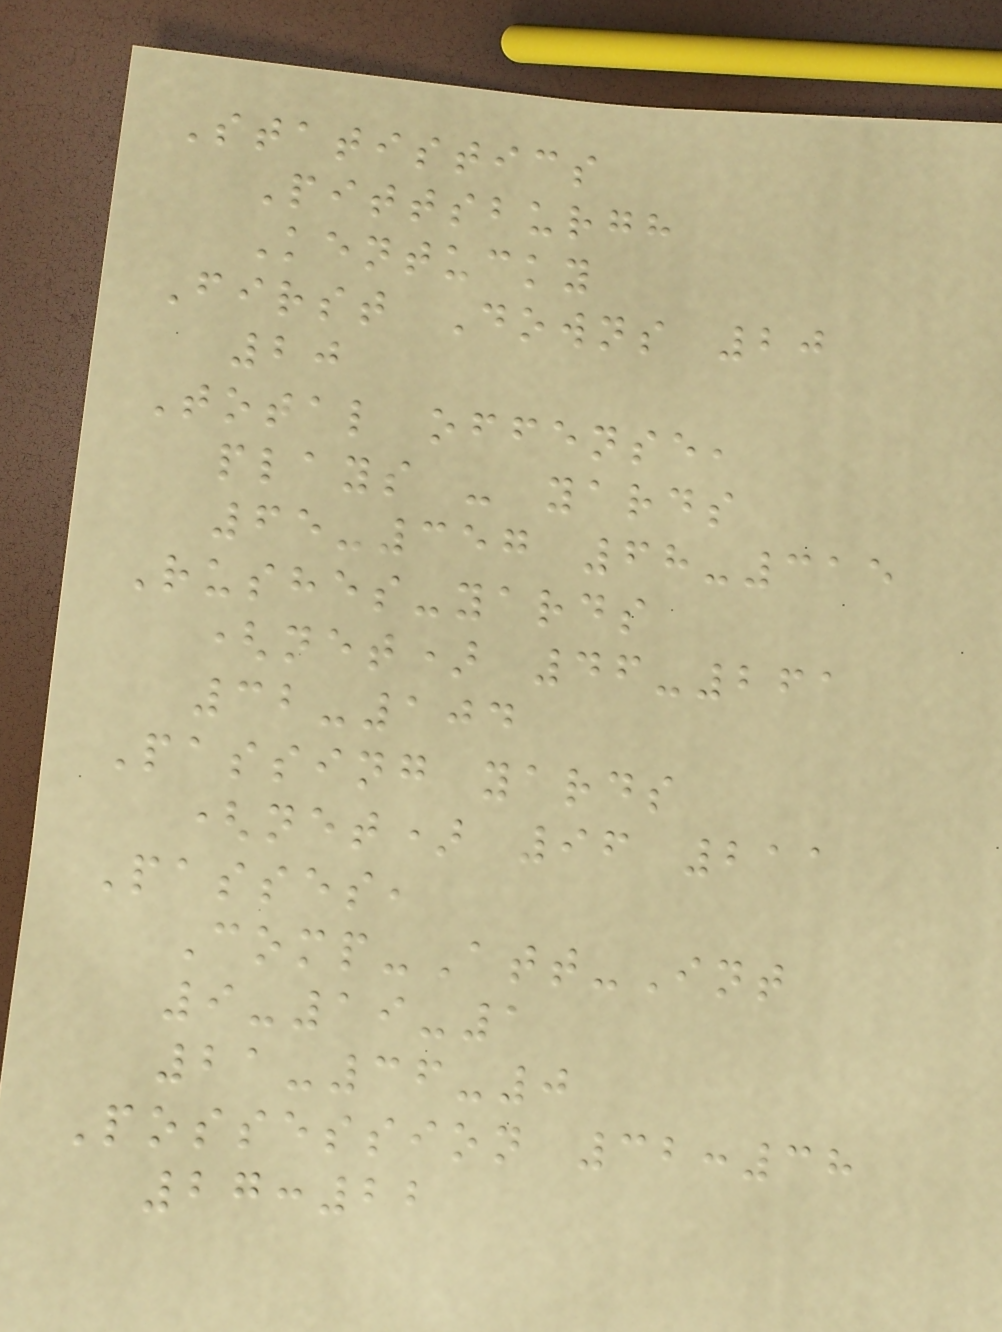Statistics
Pittsburgh
Kentucky
First Downs 20
20
Total offense,
plays - yards
65-357 68-315
Rushes-yards
(net) 46-261
32-104
Passing yards
(net) 96 211
Passes,
Comp-Att-Int
9-19-1
21-36-0
Possession 32:38
27:22
